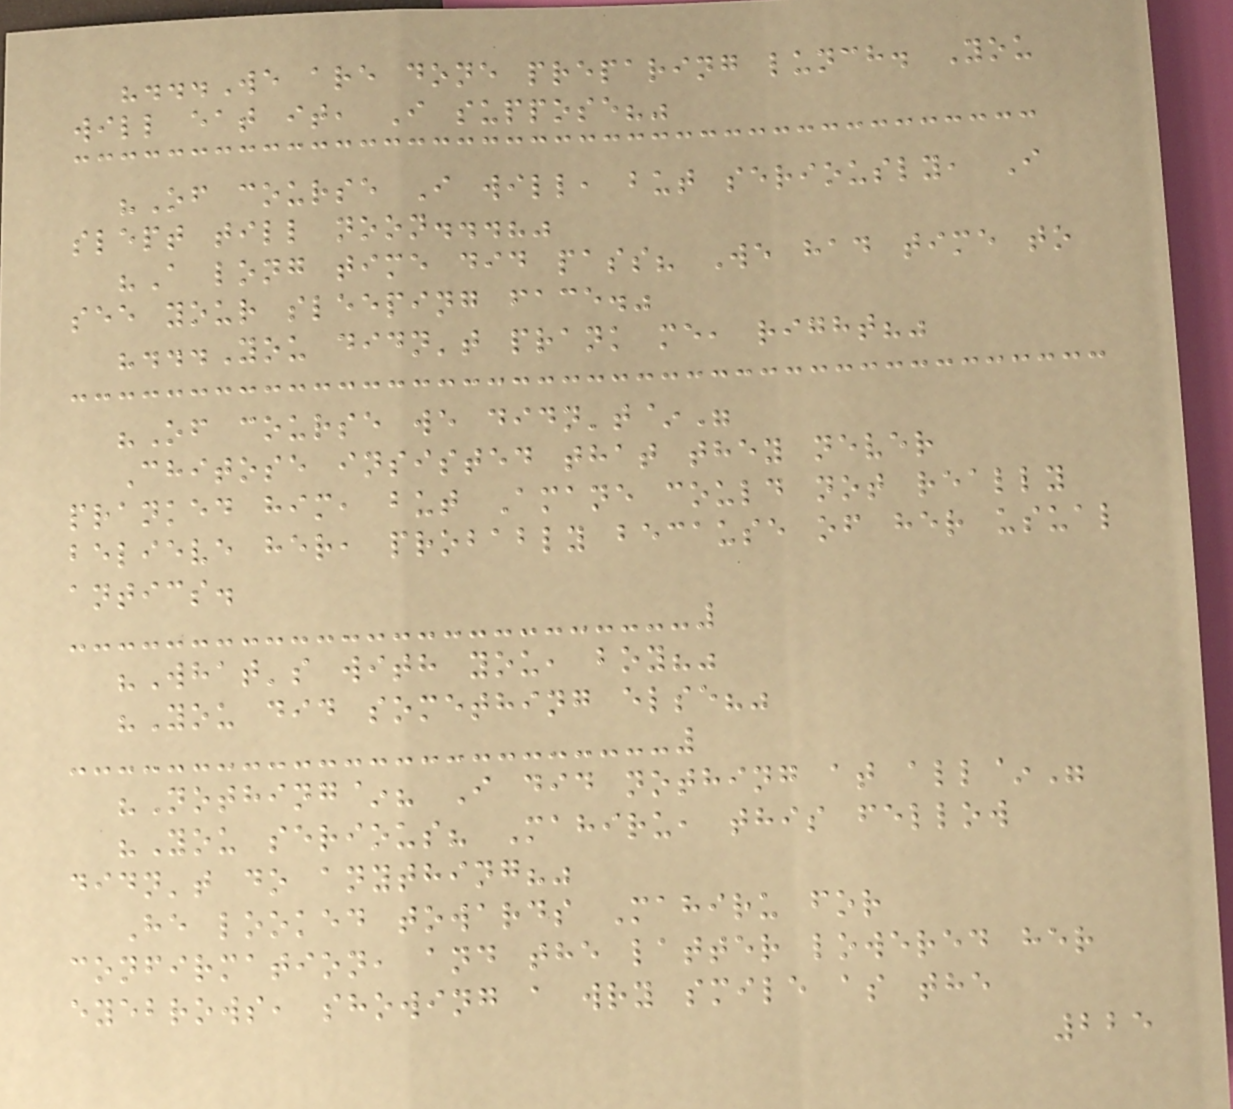"...We are done preparing lunch. You
will eat it, I suppose?"
"Of course I will, but seriously, I
slept till noon...?"
"A long time did pass? We had time to
see your sleeping face."
"...You didn't prank me, right?"
"Of course we didn't~"
Chitose insisted that they never
pranked him, but Amane could not really
believe her, probably because of her usual
antics.
"What's with you, boy?"
"You did something else?"
"Nothing~? I did nothing at all~"
"You serious? Mahiru, this fellow
didn't do anything?"
He looked towards Mahiru for
confirmation, and the latter lowered her
eyebrows, showing a wry smile as the
225
